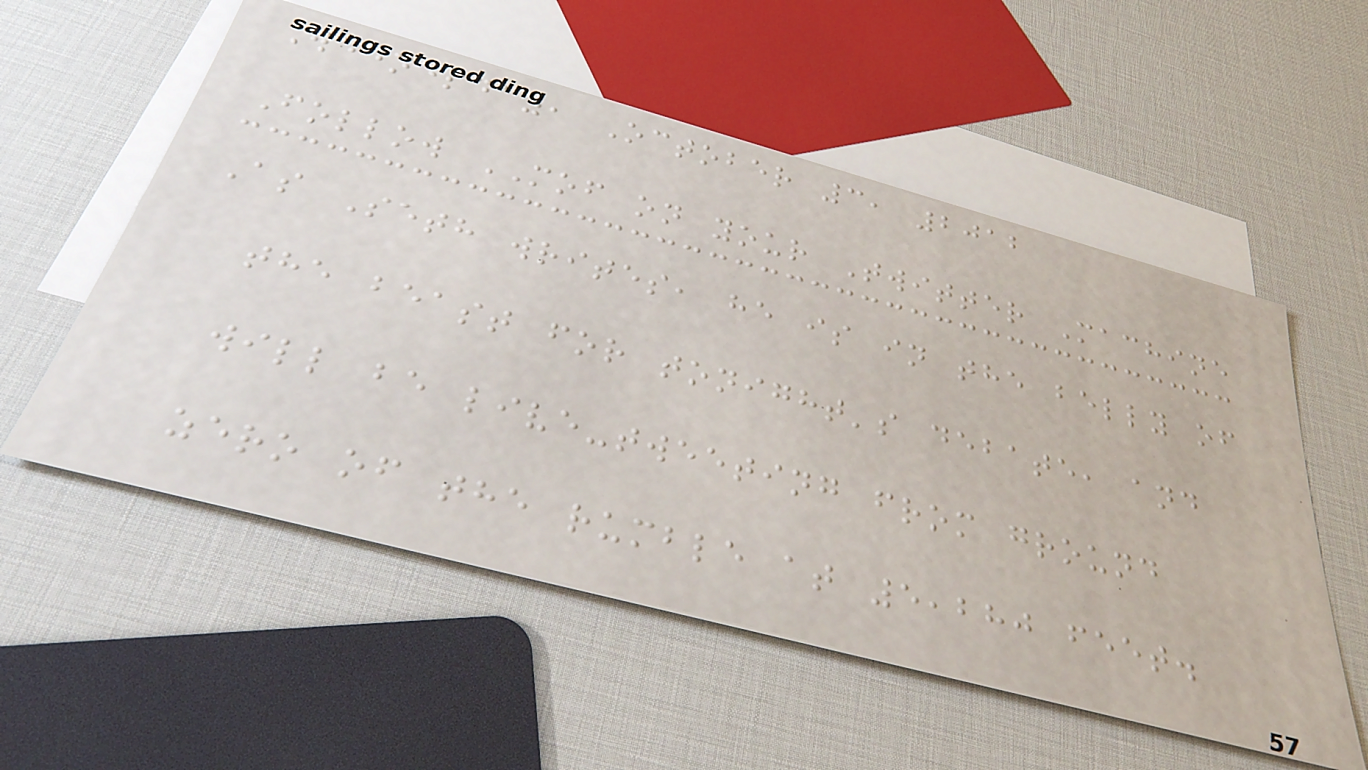Wednesday, October 3, 2012
Follow MOF on your Twitter Machine
As Seth writes, he is in the belly of
the beast for tonight's debate, and
will be live-tweeting from ground
zero of the rumble at 5,280 feet.
